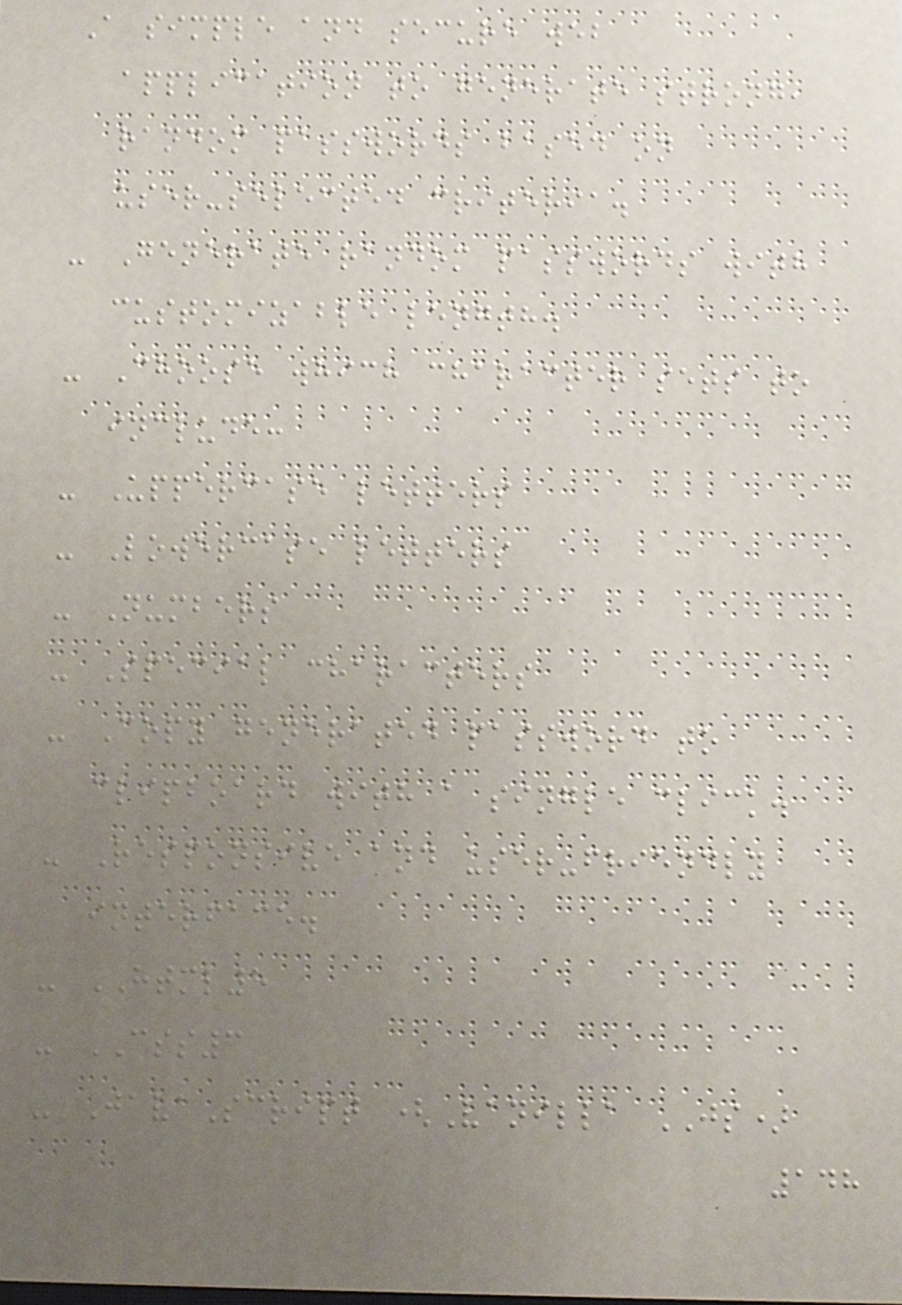A simple and secure web
application to generate strong,
random passwords based on
user-selected criteria.
- Generate random passwords with
customizable length.
- Choose which character sets to
include:
- Uppercase letters
- Lowercase letters
- Numbers
- Special characters
- Copy generated password to
clipboard with a single click.
- Responsive and user-friendly
interface.
- HTML5
- CSS3
- JavaScript (Vanilla JS)
148
